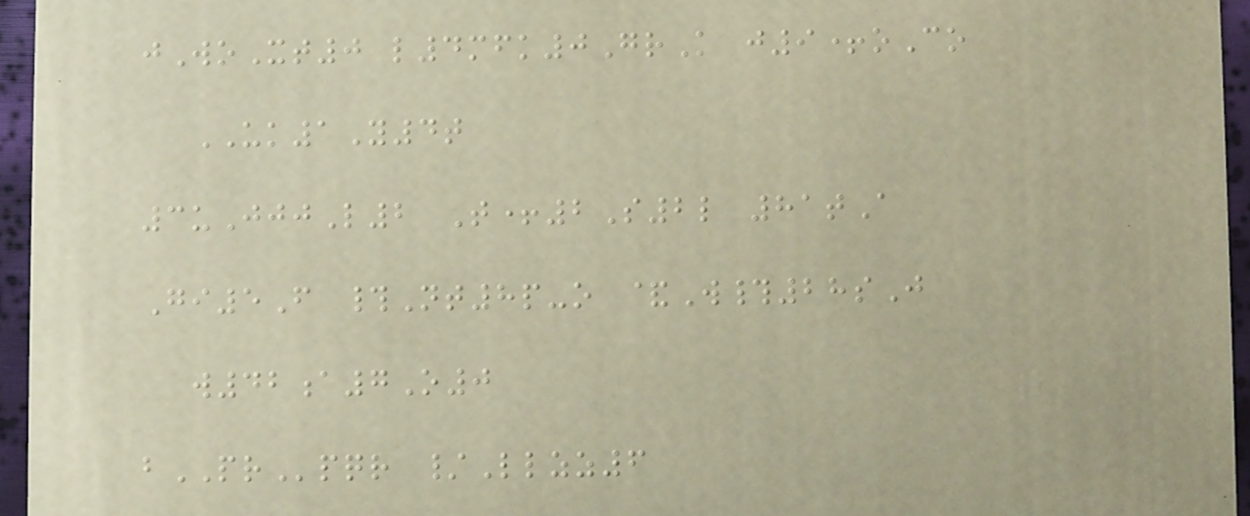jWoXt0 l4mfk0GrK j9+oCo
UK1Y4t
3uJjjL2 T+2S2l 81tA
Gi5F #Nt8p-o &W#28sJ
w42a7O0
bPRpqr /Llzz6
